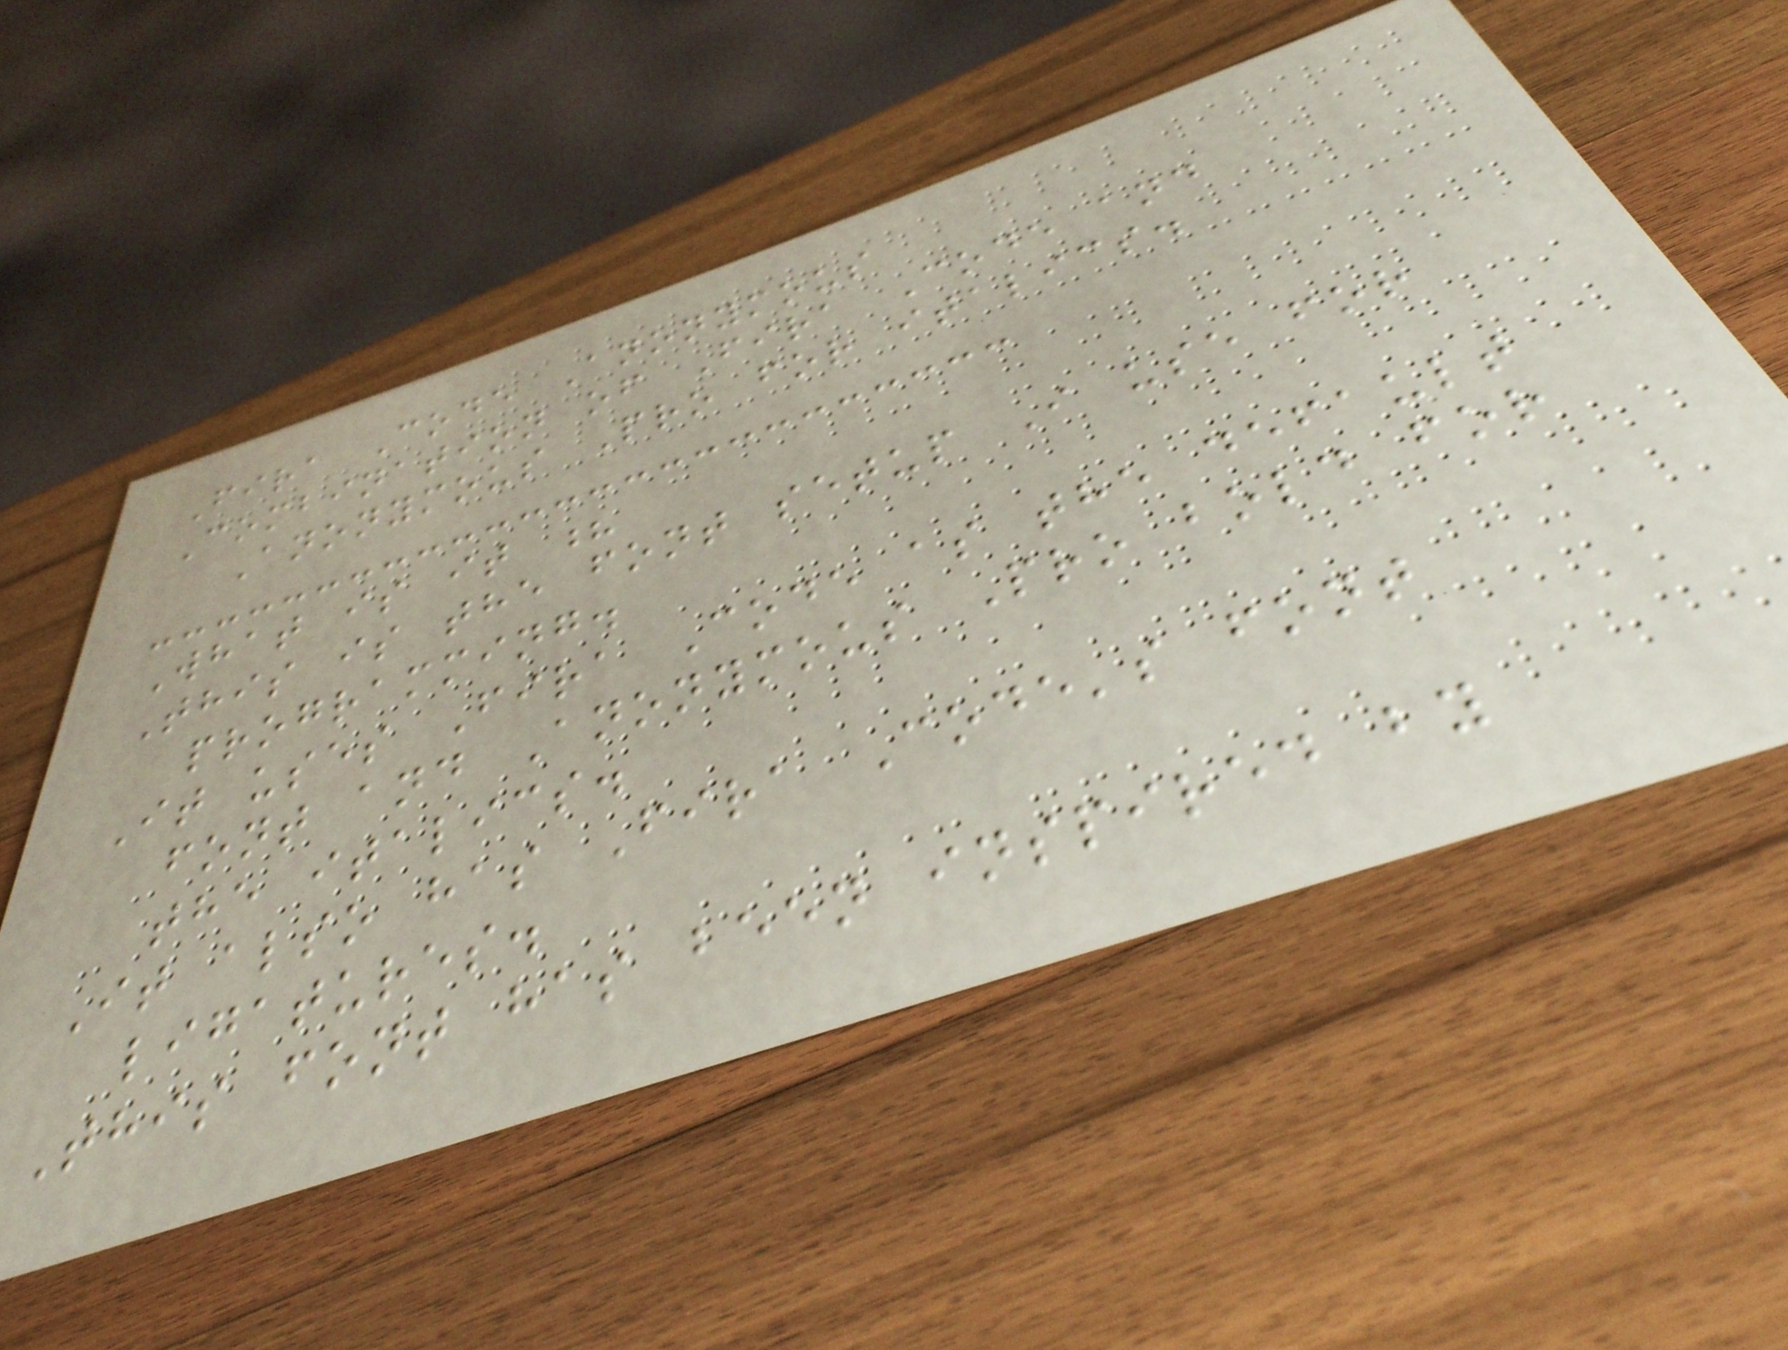Fira Code Anonymous
Combination of Fira Code and
Anonymous Pro for italics.
What is it ?
This is the font setup I use for
programming.
It uses Fira Code as the default
font and Anonymous Pro bold for
the italics.
It also has Fira Code's font
ligatures.
This font has been inspired by
